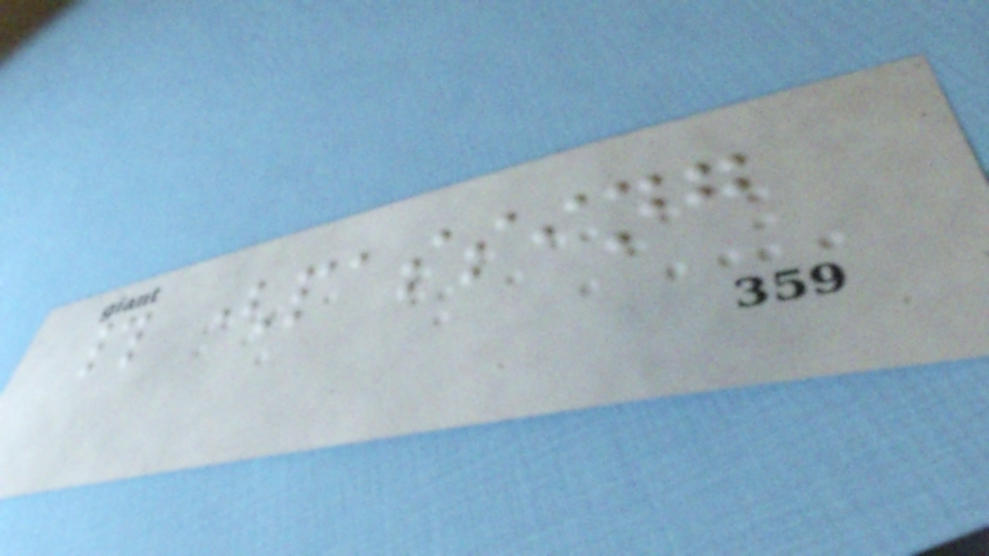# (passing
